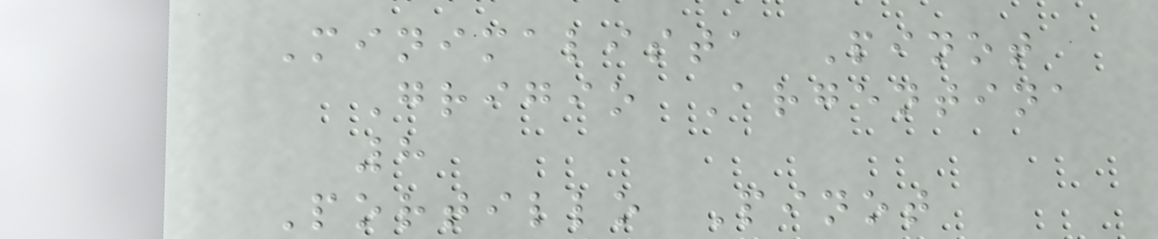Minimalista Pinot
Grigio Argentina
8
Portillo Pinot
